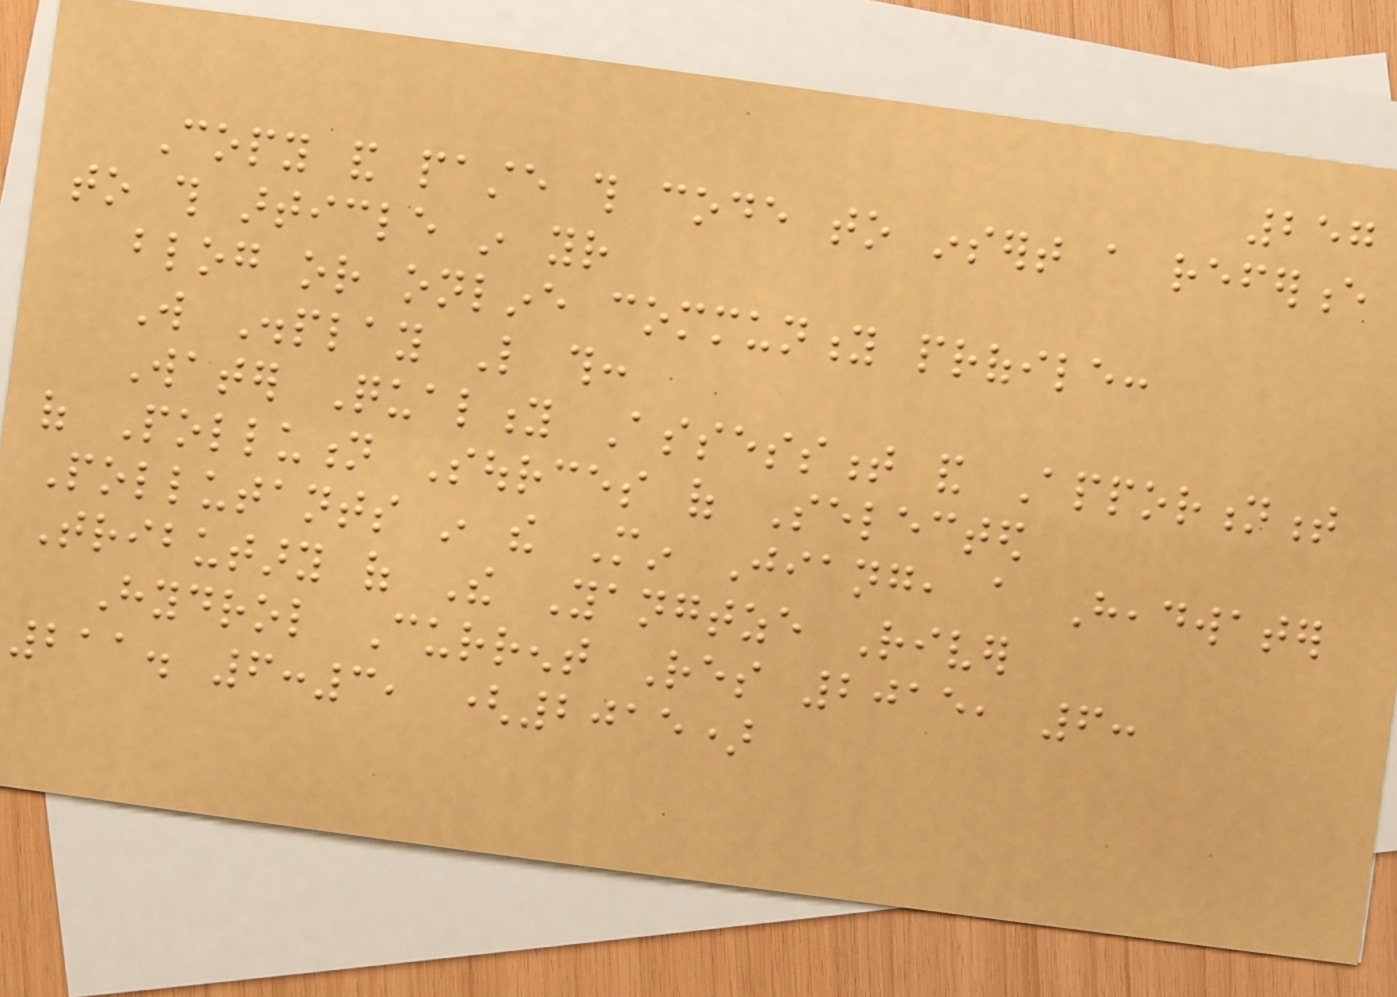257
Copy and paste this code to insert a reference
to this article in your
blog or online community profile:
Will Display Like this:
Water Quality Assessment and Apportionment
of Pollution Sources of Selected
Pollutants in the Min Jiang, a Headwater
Tributary of The Yangtze River
Hydrol Current Res 2015, 6:
211. 6:3, (2015)
